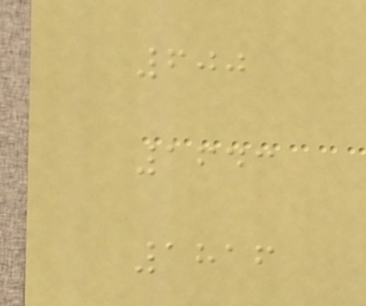600
1643
1816
